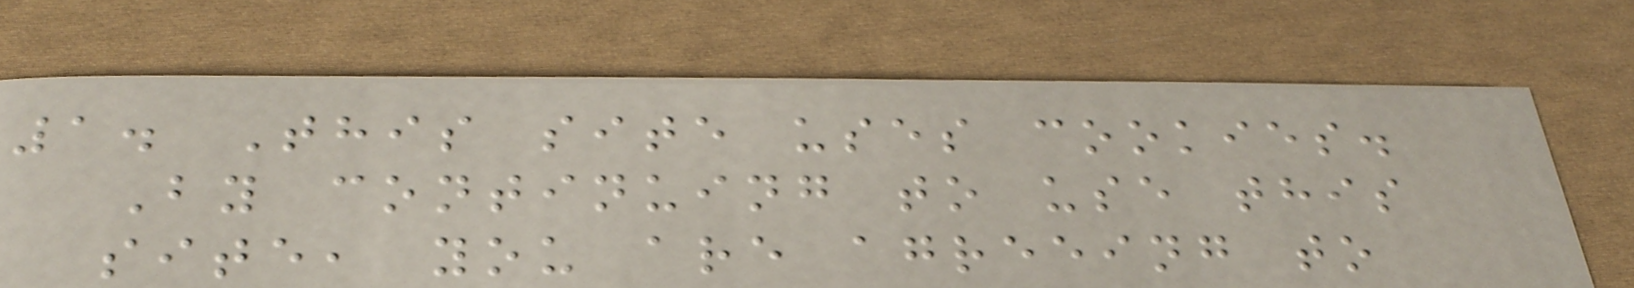1. This site uses cookies.
By continuing to use this
site, you are agreeing to
